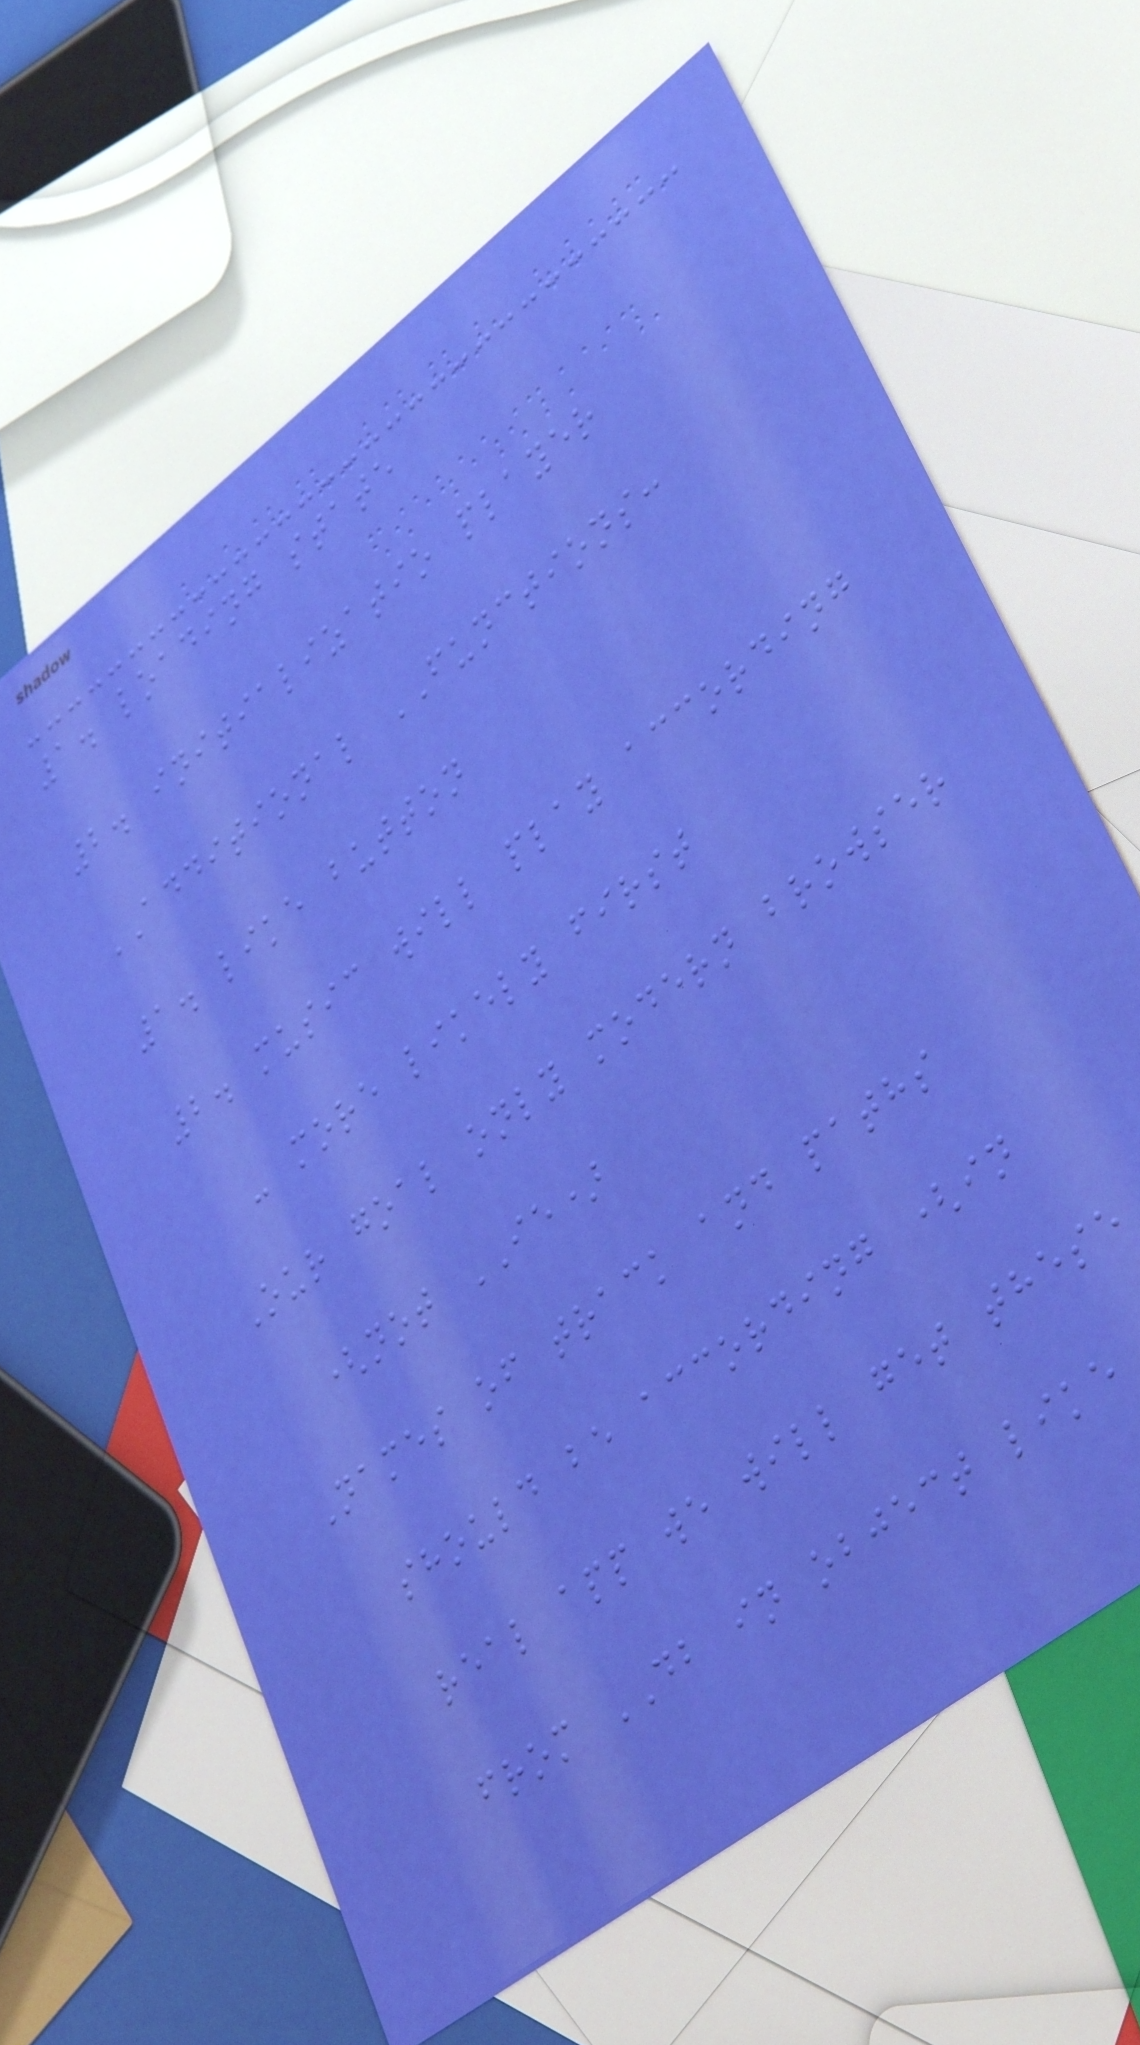1. loading state
2. initializatio player
ADDITIONAL FUNCTIONS:
1. like button
2. music will play according
- more likely first
Our goal only modern browser
(not IE)
Names of track and paths
should be according (in
real app we will get these
from DB in object like
